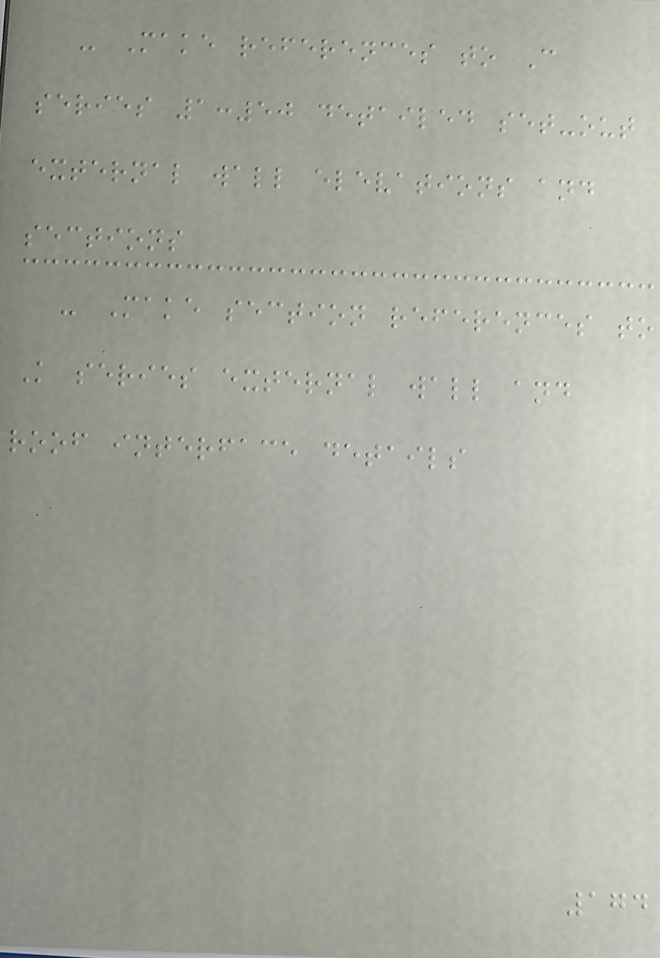- Make references to C
series 1:50 detailed set-out
external wall elevations and
sections
- Make section references to
K series external wall and
roof interface details
174
